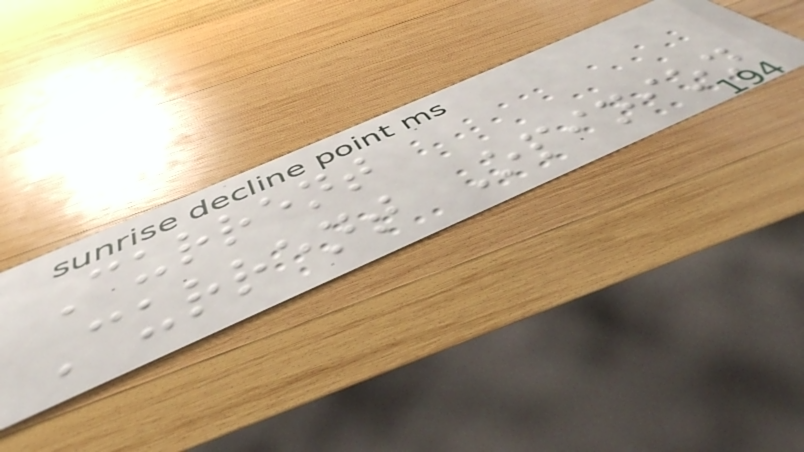Current
Current Opinion
